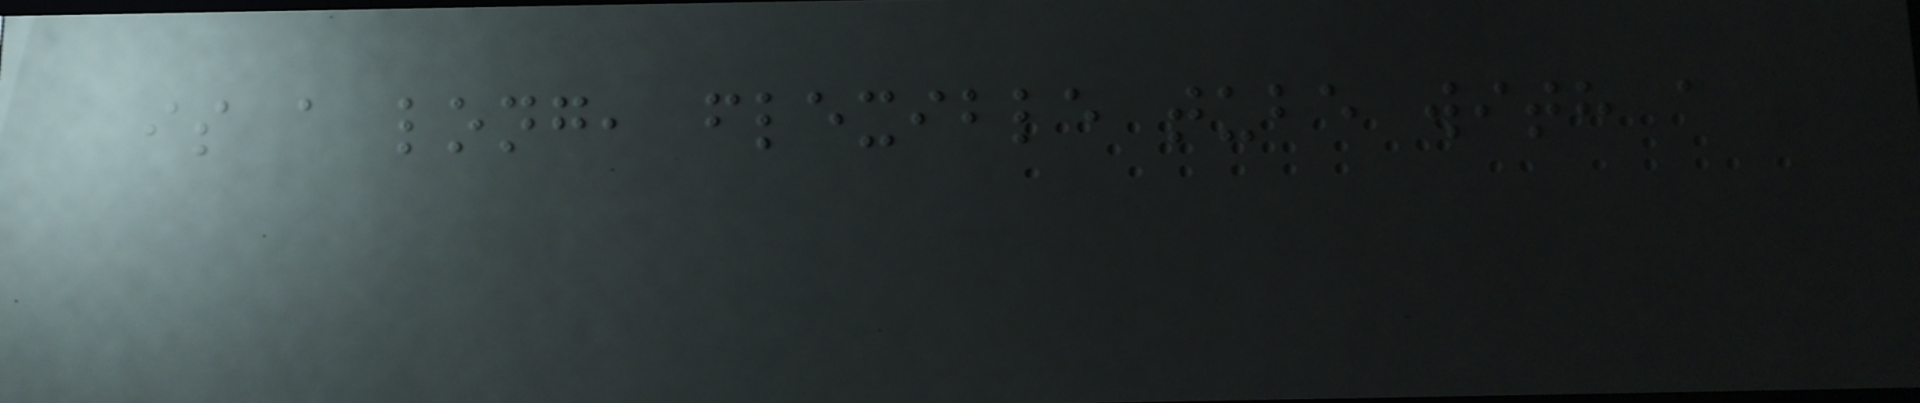is a long, flexible tube with a
